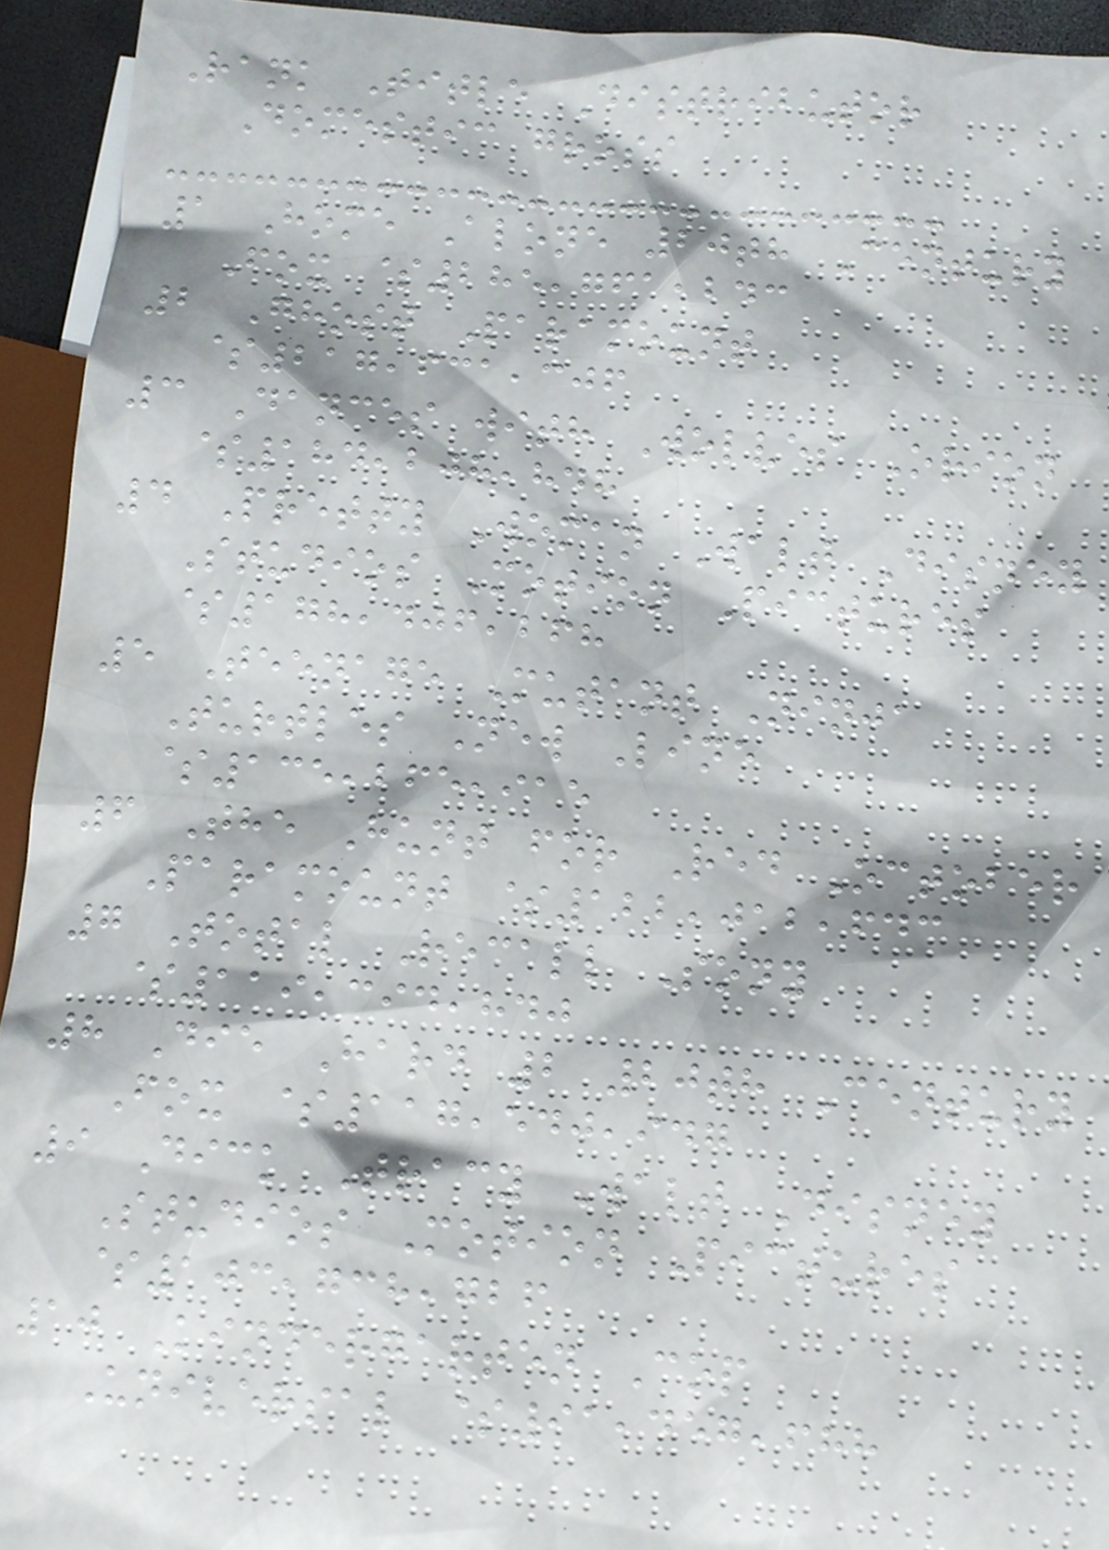Rank Title Distributor
Domestic gross
1 Home Alone 20th Century
Fox $285,761,243
2 Ghost Paramount
$217,631,306
3 Dances with Wolves Orion
$184,208,848
4 Pretty Woman Walt Disney
Studios Motion Pictures
$178,406,268
5 Teenage Mutant Ninja
Turtles New Line
$135,265,915
6 The Hunt for Red October
Paramount $122,012,643
7 Total Recall Sony
$119,394,840
8 Die Hard 2 20th Century
Fox $117,540,947
9 Dick Tracy Walt Disney
Studios Motion Pictures
$103,738,726
10 Kindergarten Cop
Universal $91,457,688
